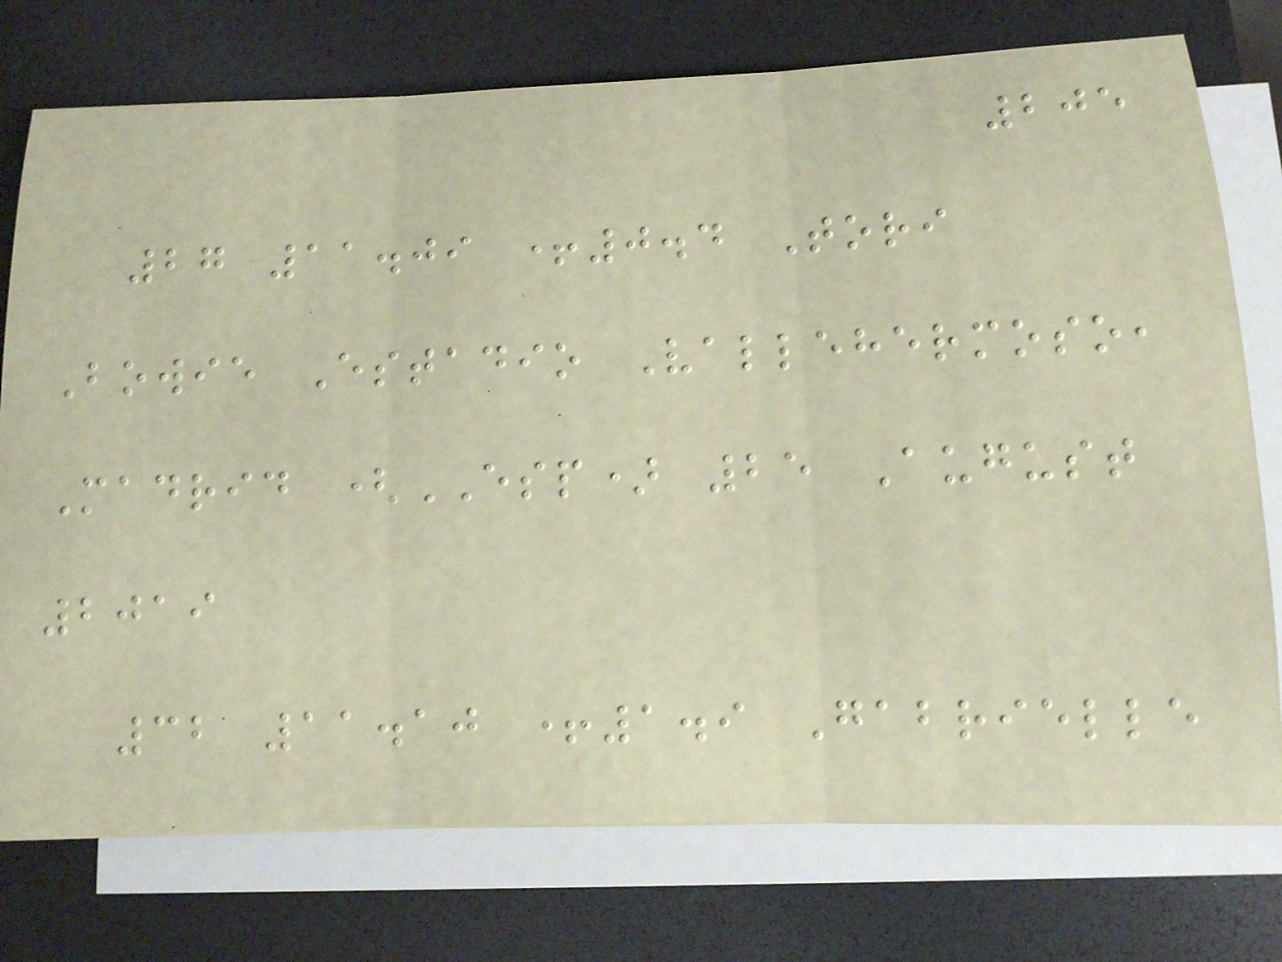205
27 11.09 +0.4 Tori
Bowie Estadio Vallehermoso,
Madrid (ESP) 25 August
2019
32 11.10 +1.9 Gabrielle
